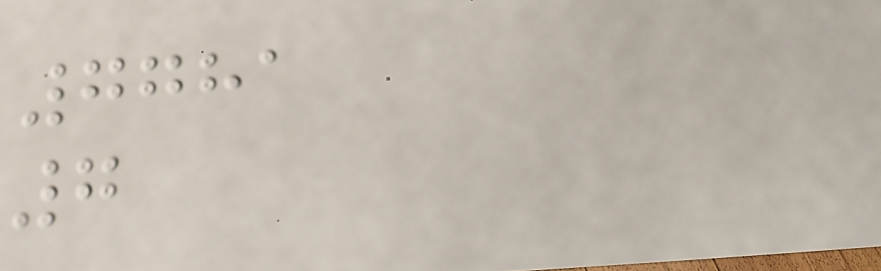7781
7
